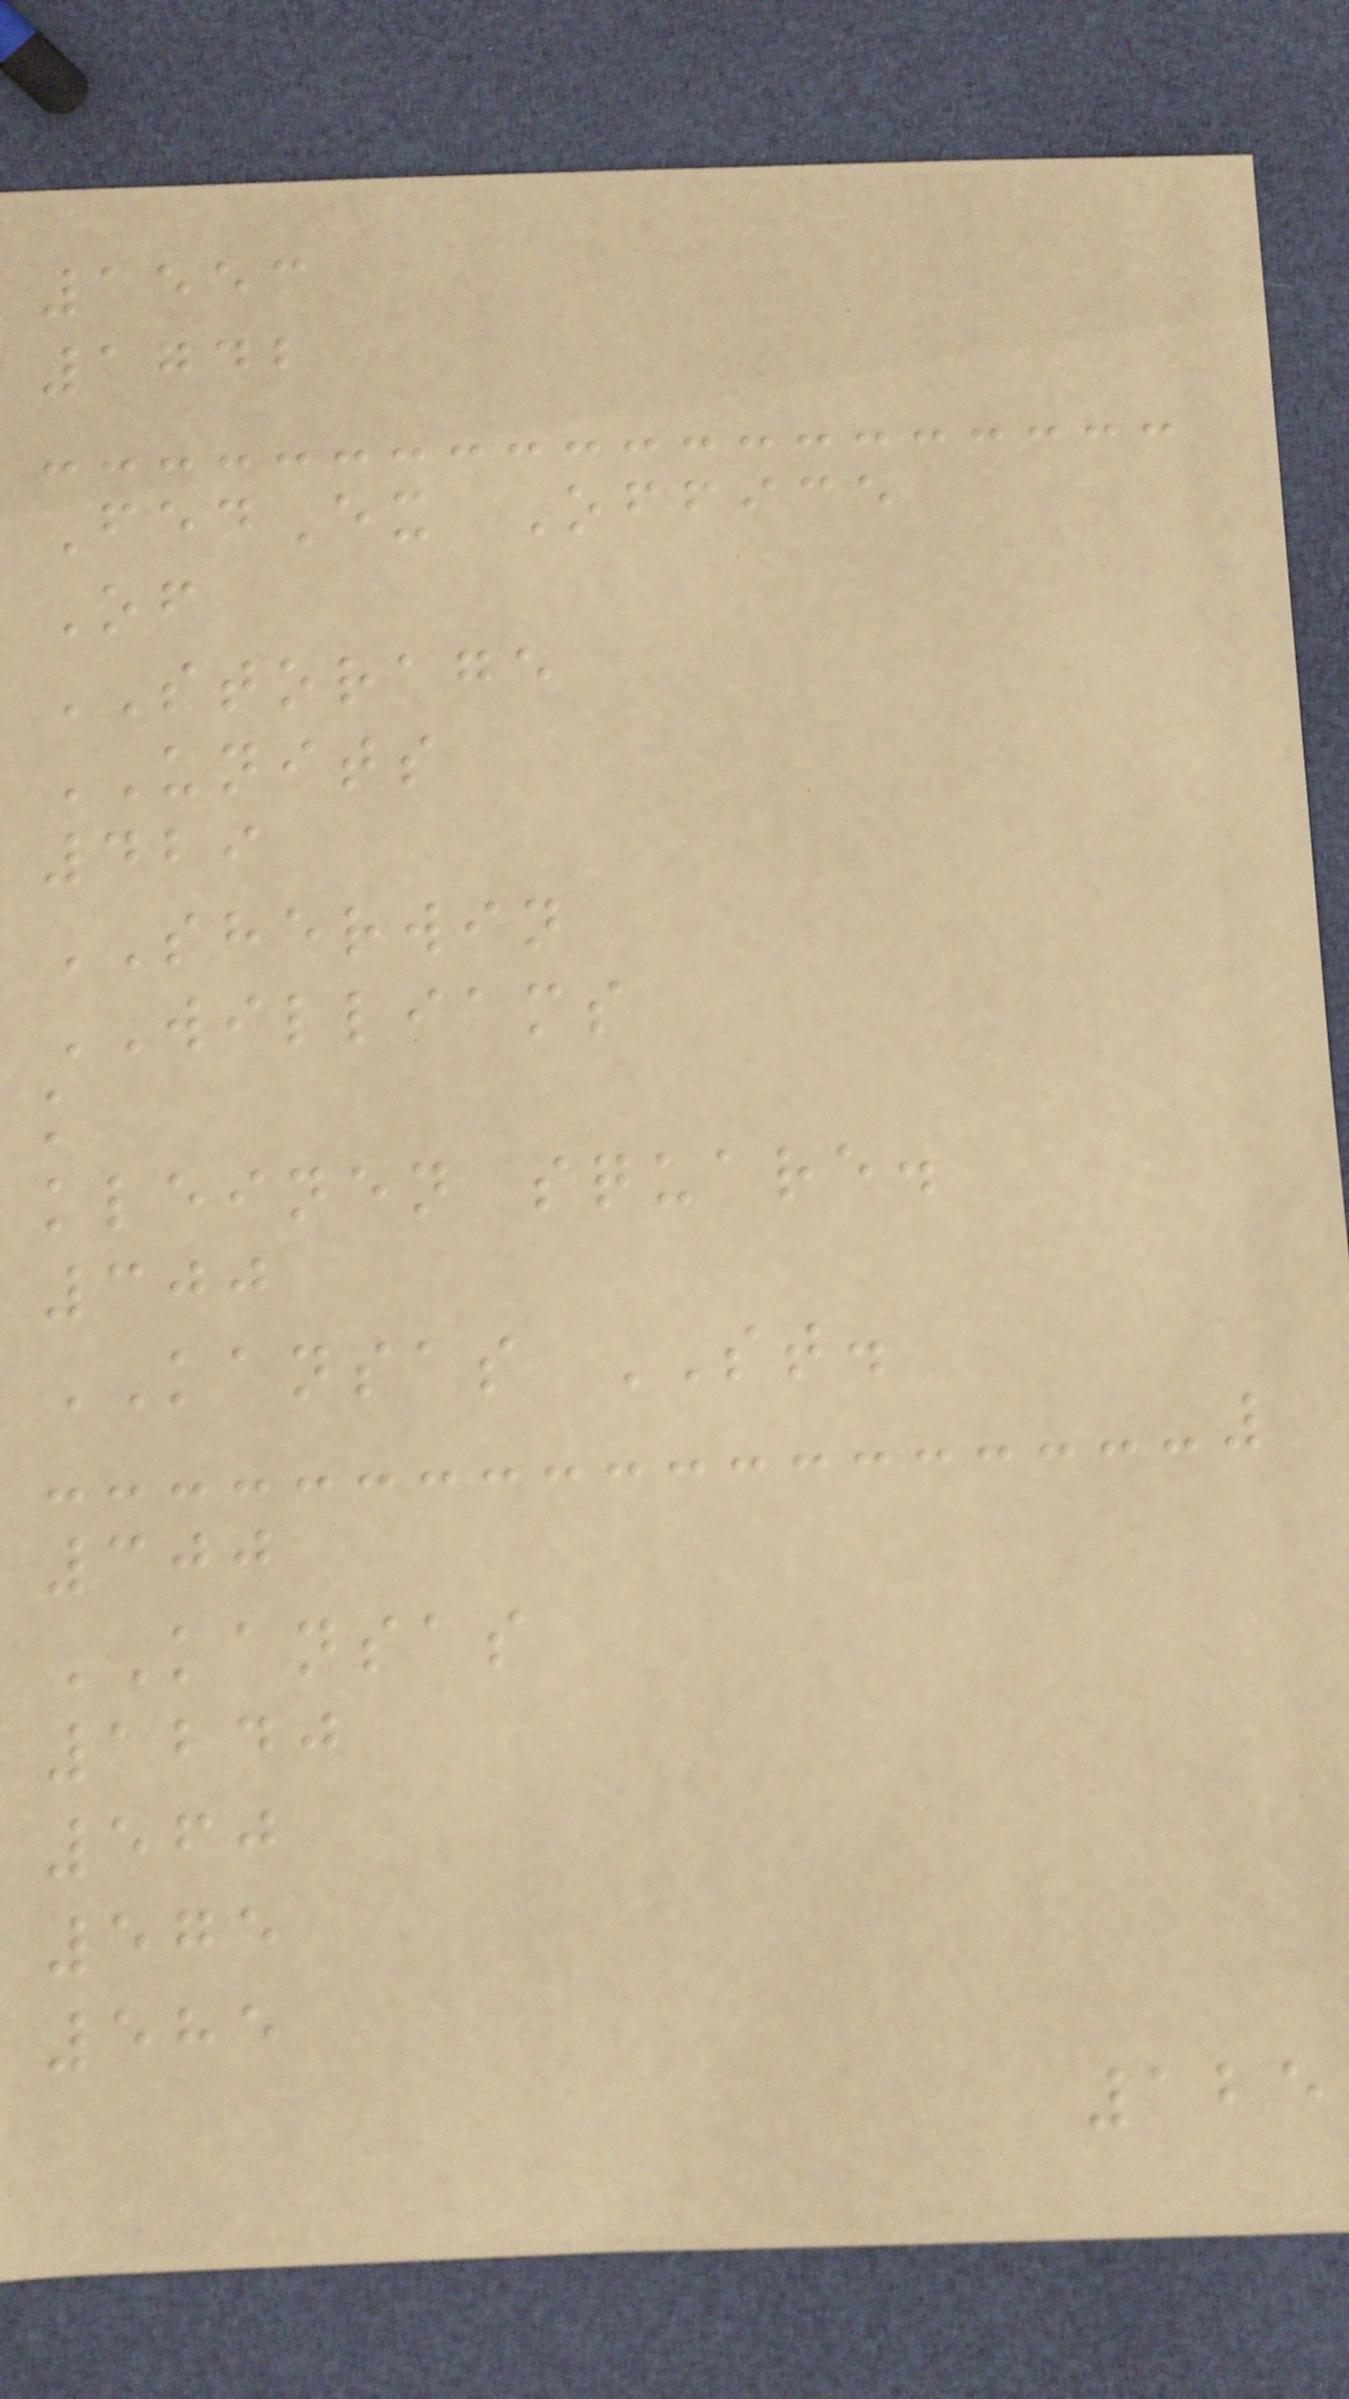1553
1742
FedEx Office
Of
STORAGE
UNITS
429
SHERWIN
WILLIAMS
k
kleinen square.
300
KANSAS ST.
300
KANSAS
1240
560
575
585
125
